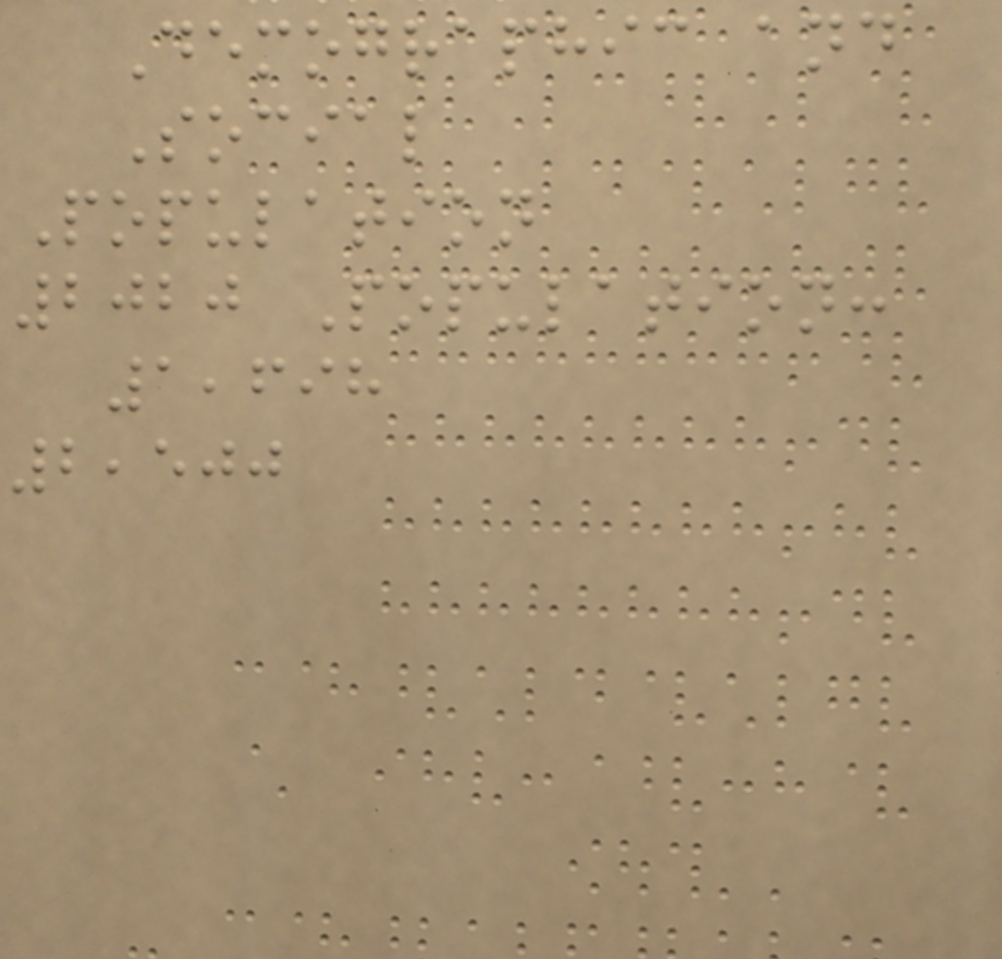Demographic and
Social
Population
2020 Population:
1,698
2,500
